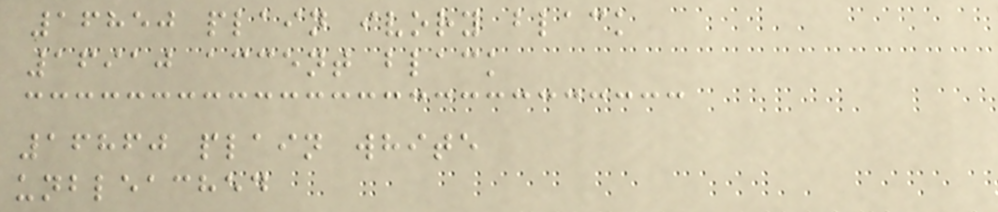16850 plain ivory black
16910 accent black
16860 plain white
unbleached
